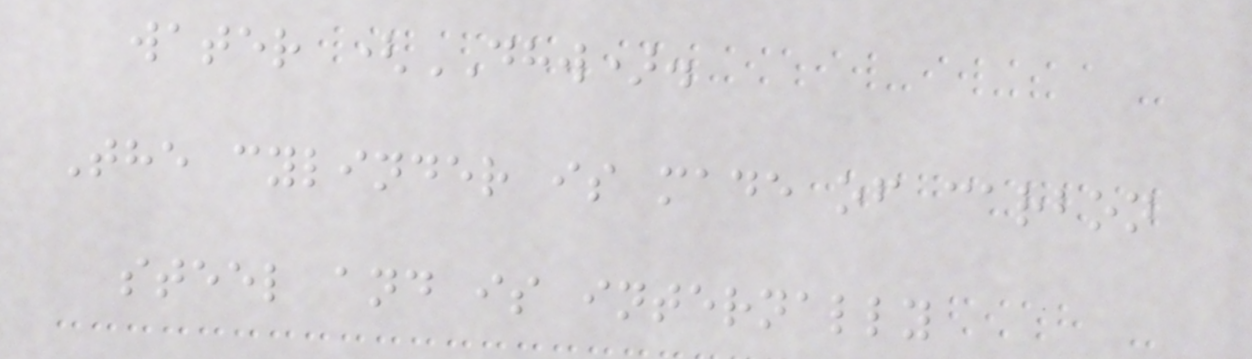water (DHW).
The cylinder is made of carbon
steel and is internally
